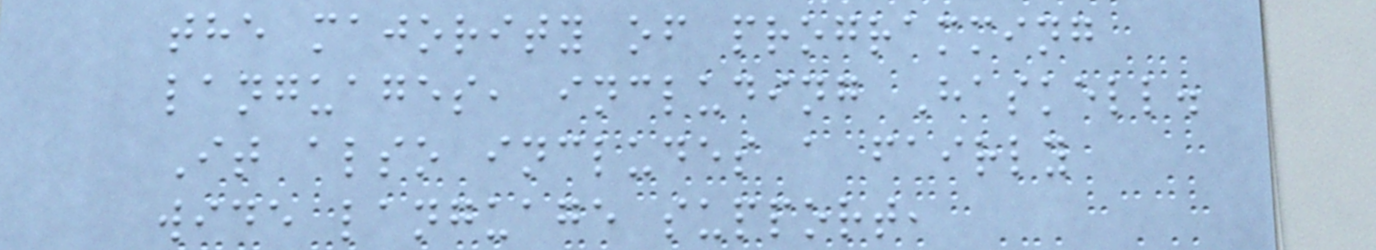the majority of programming
languages, including Haskell.
It also includes a fairly
wide language support,
